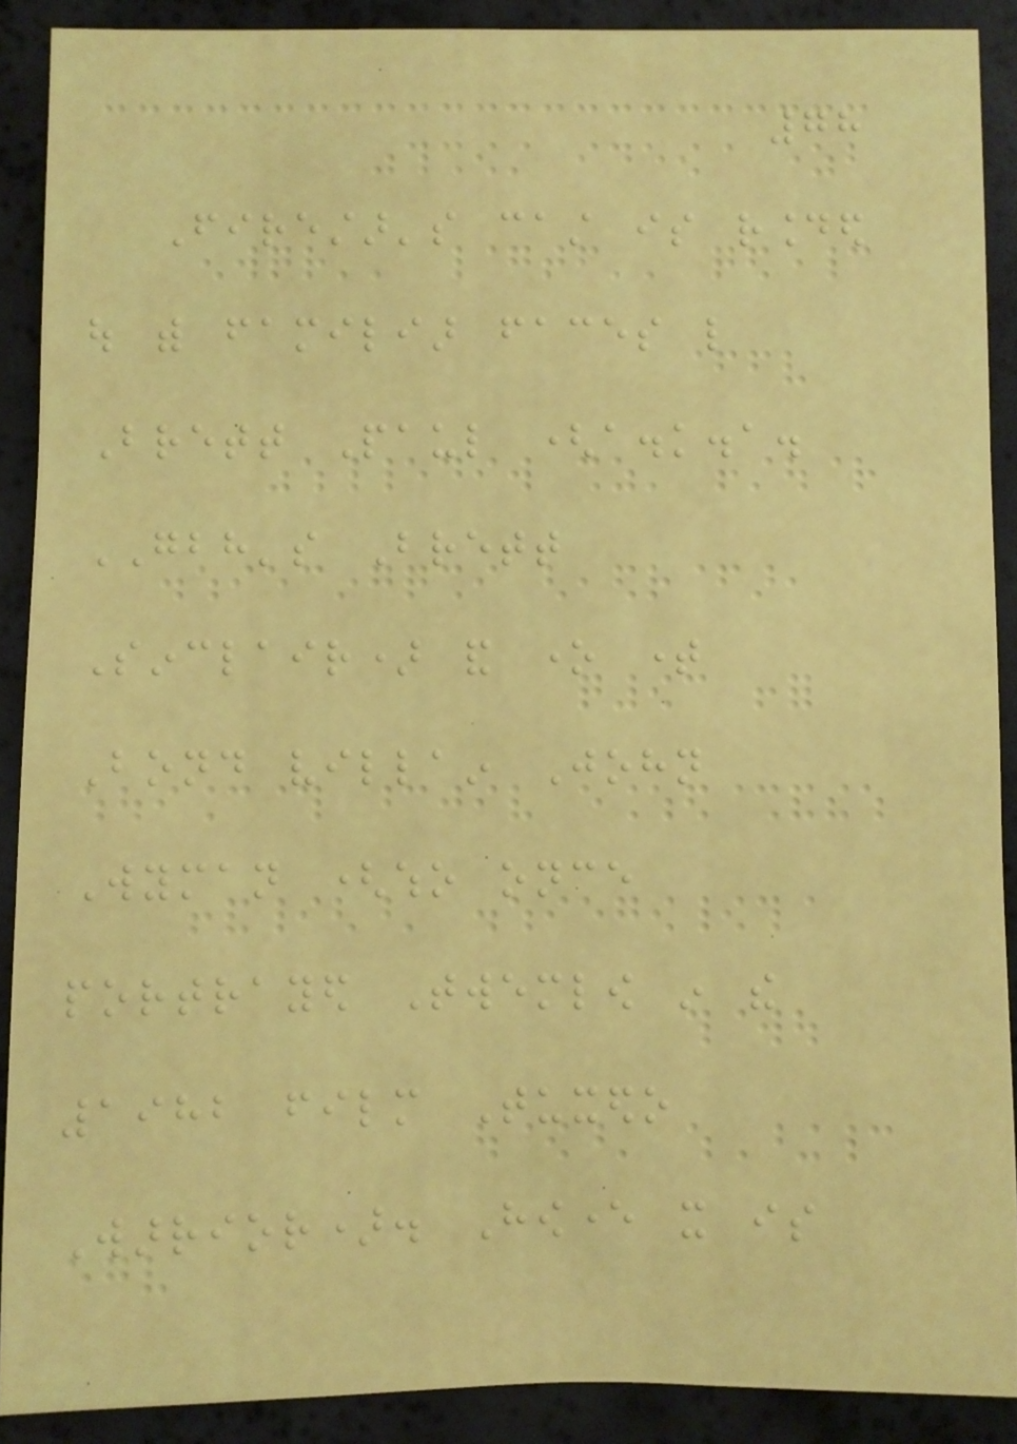78
Firestar's cast is rounded
out with familiar faces like
Brett Paul (a.k.a.
GBH's Brett
Sinclair) and one time
Bond villain John
Wyman (who once
portrayed Twemlow in the
1982 film Tuxedo
Warrior). However it is
